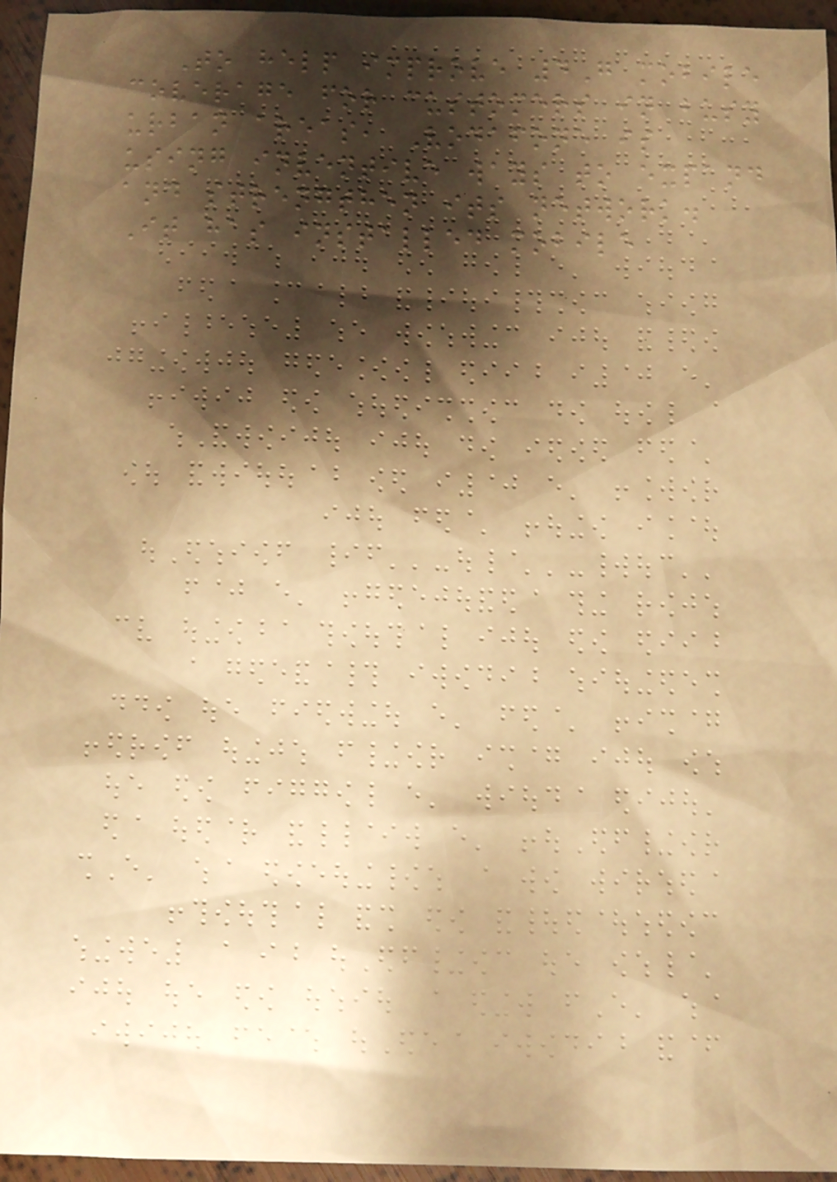To help improve 4G mobile
coverage for customers in busy
urban areas, Vodafone is
using inventive ways to expand
and strengthen its network.
It has installed mobile
